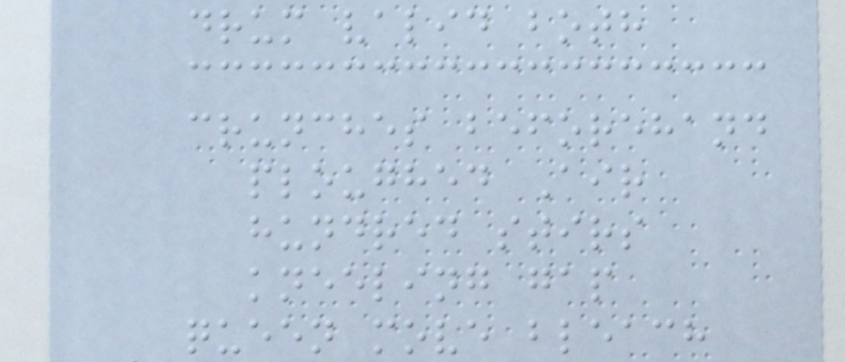drum valid both
crunches beforehand
ploughed Air
hundred stirs
kneeling gap
queen move bleach
